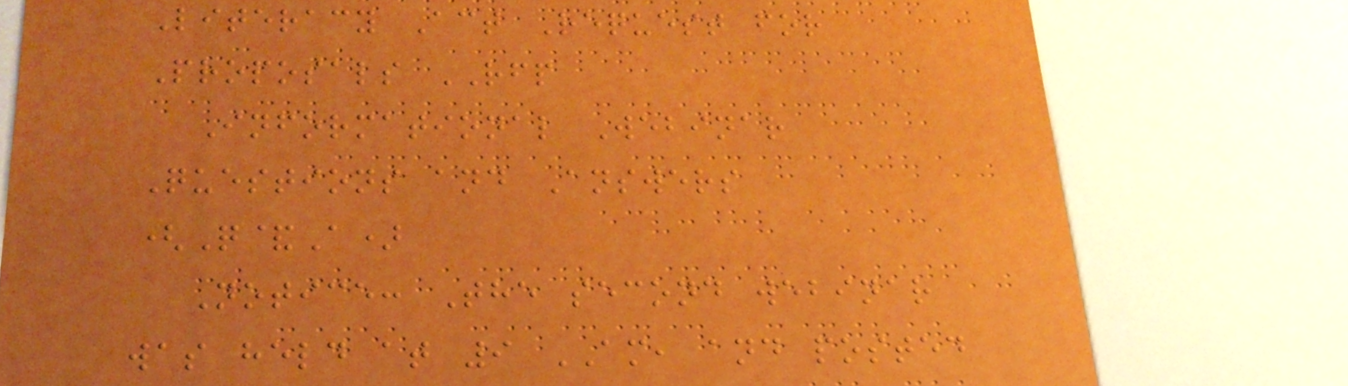Literacy Act Request for
Proposals RFP
Informational Webinar
Questions and Answers
(Q&A)
Notice: The second webinar
was held at 9 AM, and posted
